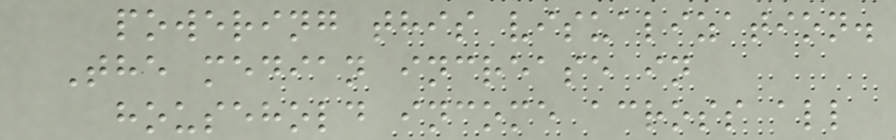powering this visualization.
The median increase in
household income across all
